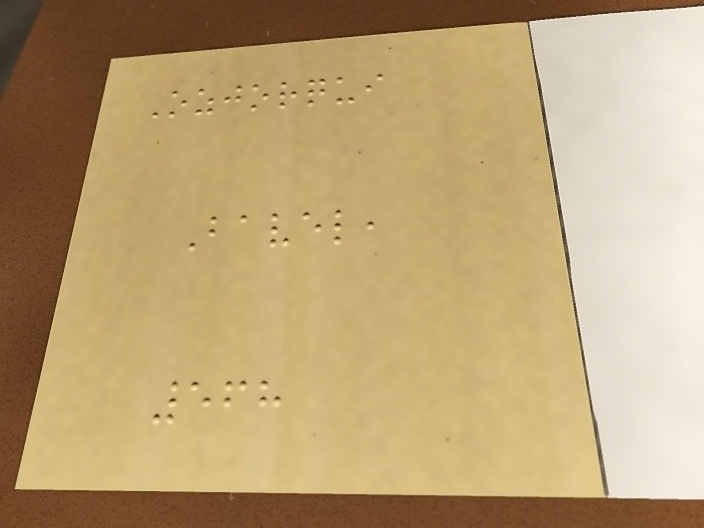Ozjorqui
Bavel,
568
